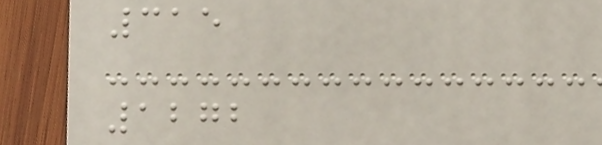315
1272
